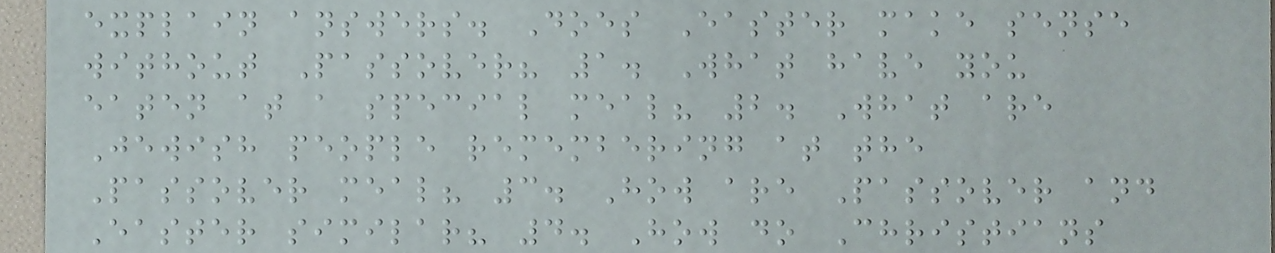explain answers. Does Easter make sense
without Passover? 1. What have you
eaten at a special meal? 2. What are
Jewish people remembering at the
Passover meal? 3. How are Passover and
Easter similar? 4. How do Christians
